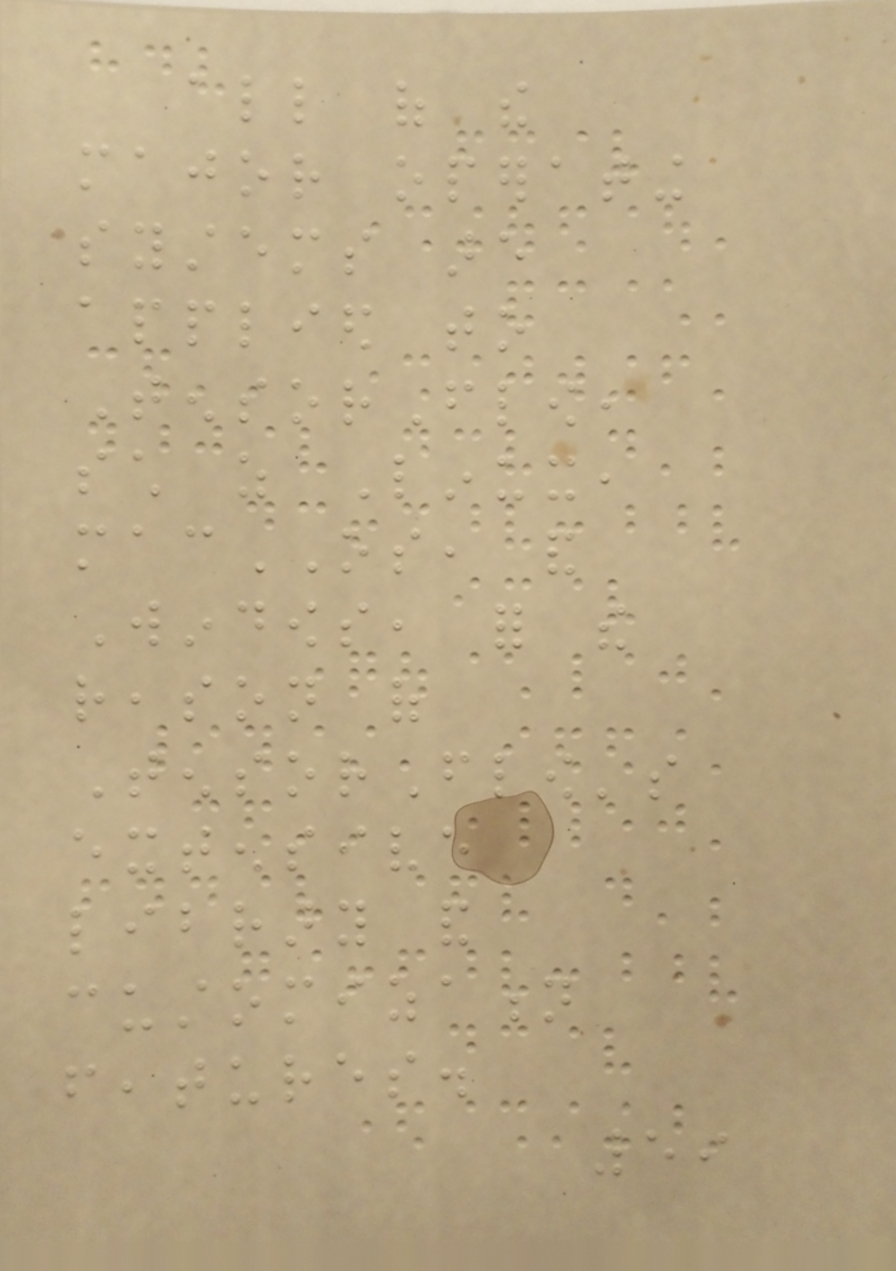all of the
major operating
systems are
applied to
TensorFlow,
such as Linux,
macOS, and
Windows, for the
reason of
TensorFlow's
extensive
library and
customization
features.
59
